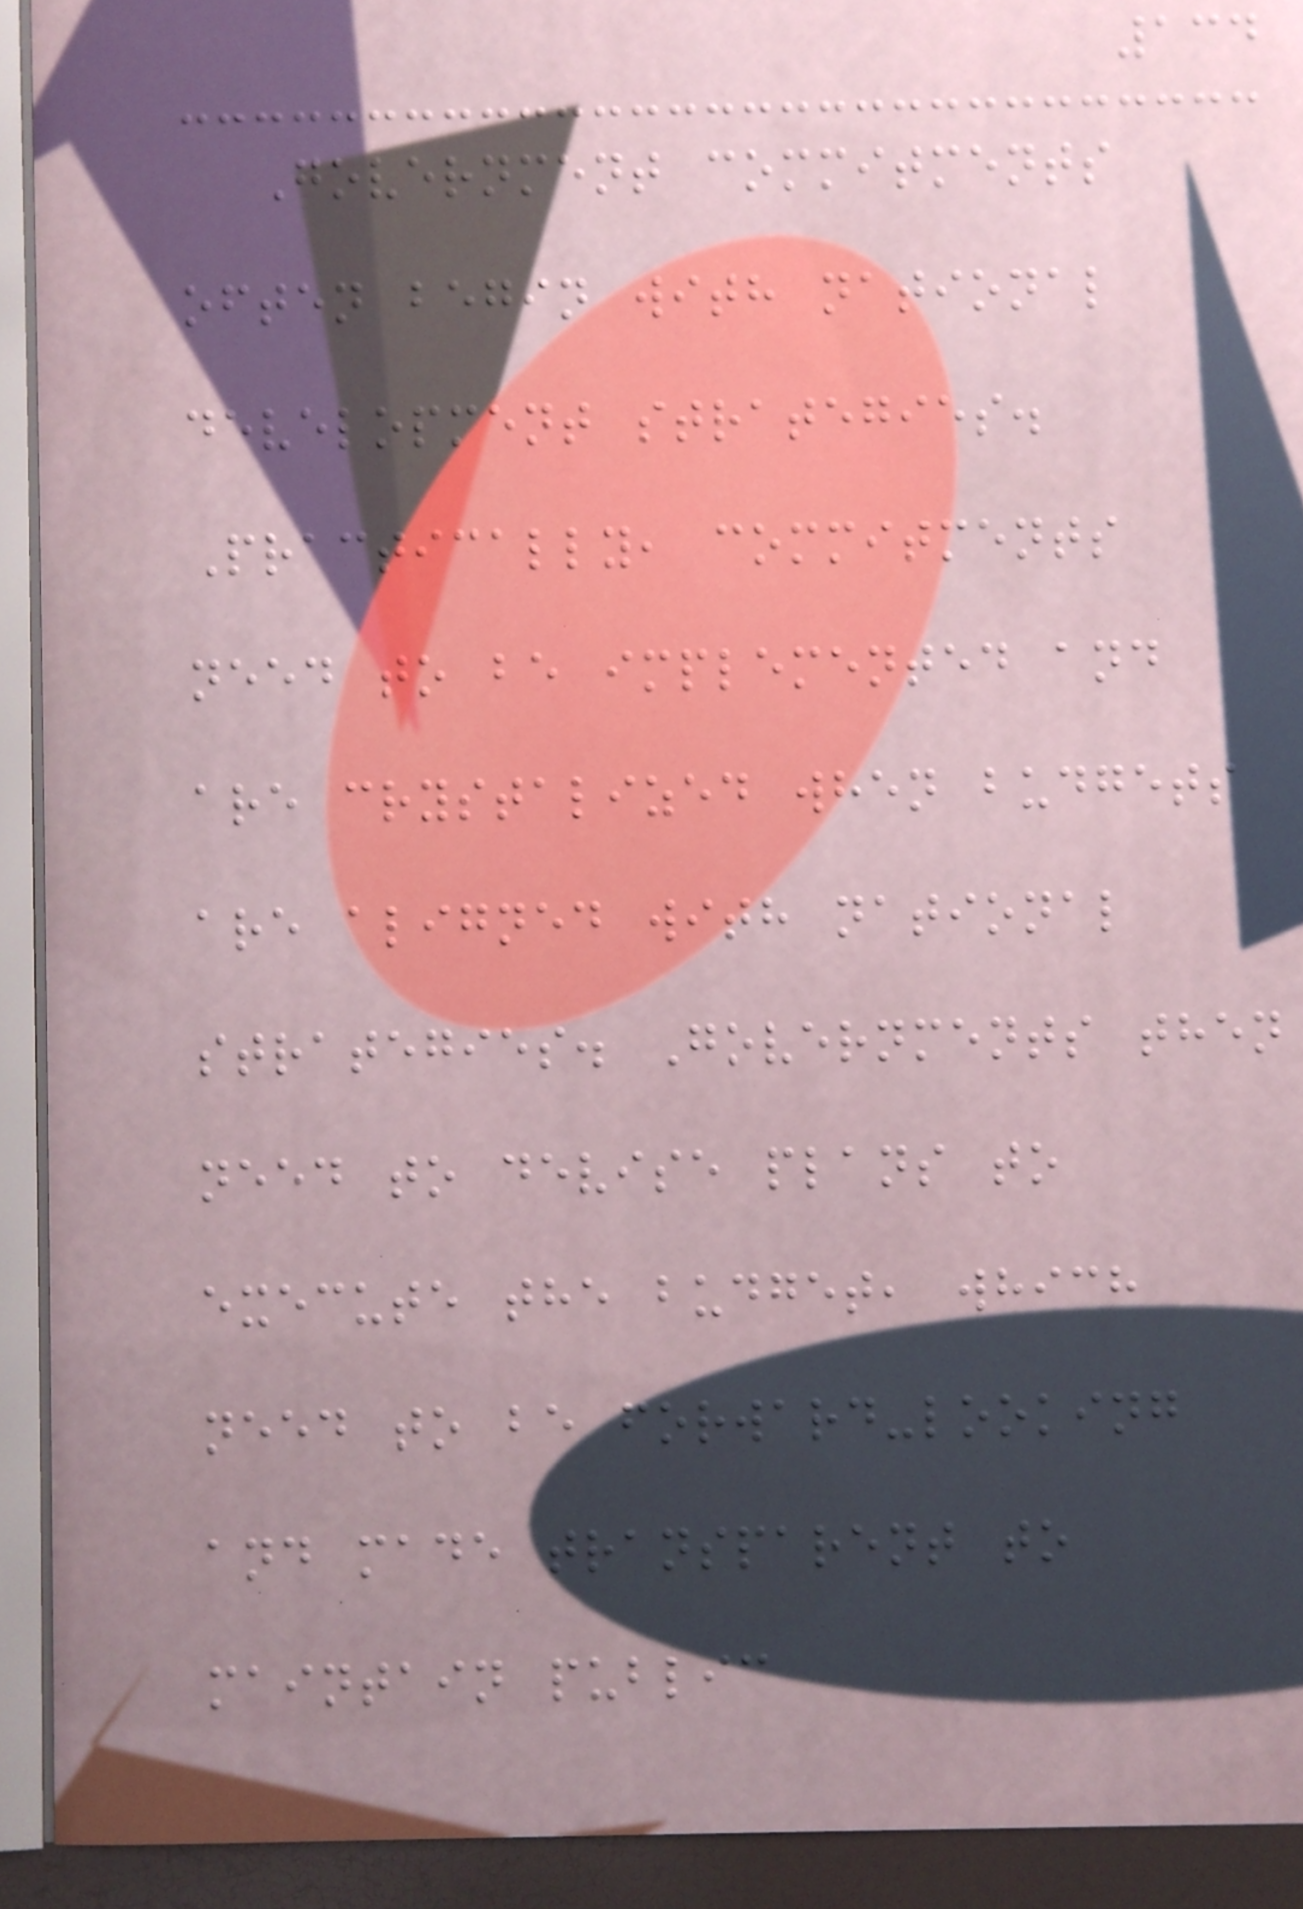134
Government commitments
often begin with national
development strategies.
Practically, commitments
need to be implemented and
are crystalized when budgets
are aligned with national
strategies. Governments then
need to devise plans to
execute the budget, which
need to be forward-looking
and made transparent to
maintain public
